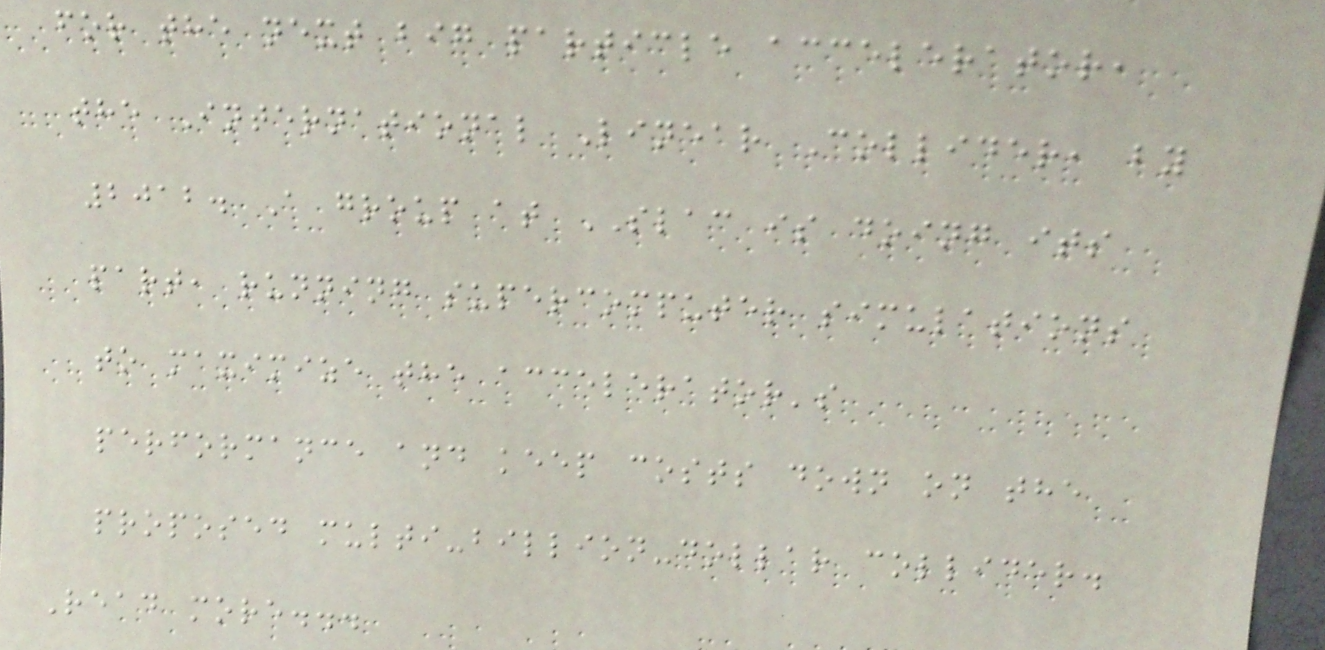for the next big particle accelerator,
the International Linear Collider, by
2012. A group at SLAC is doing its
part, running supercomputer simulations
to maximize the accelerator's
performance and keep costs down on the
proposed multi-billion-dollar collider.
Read more...
